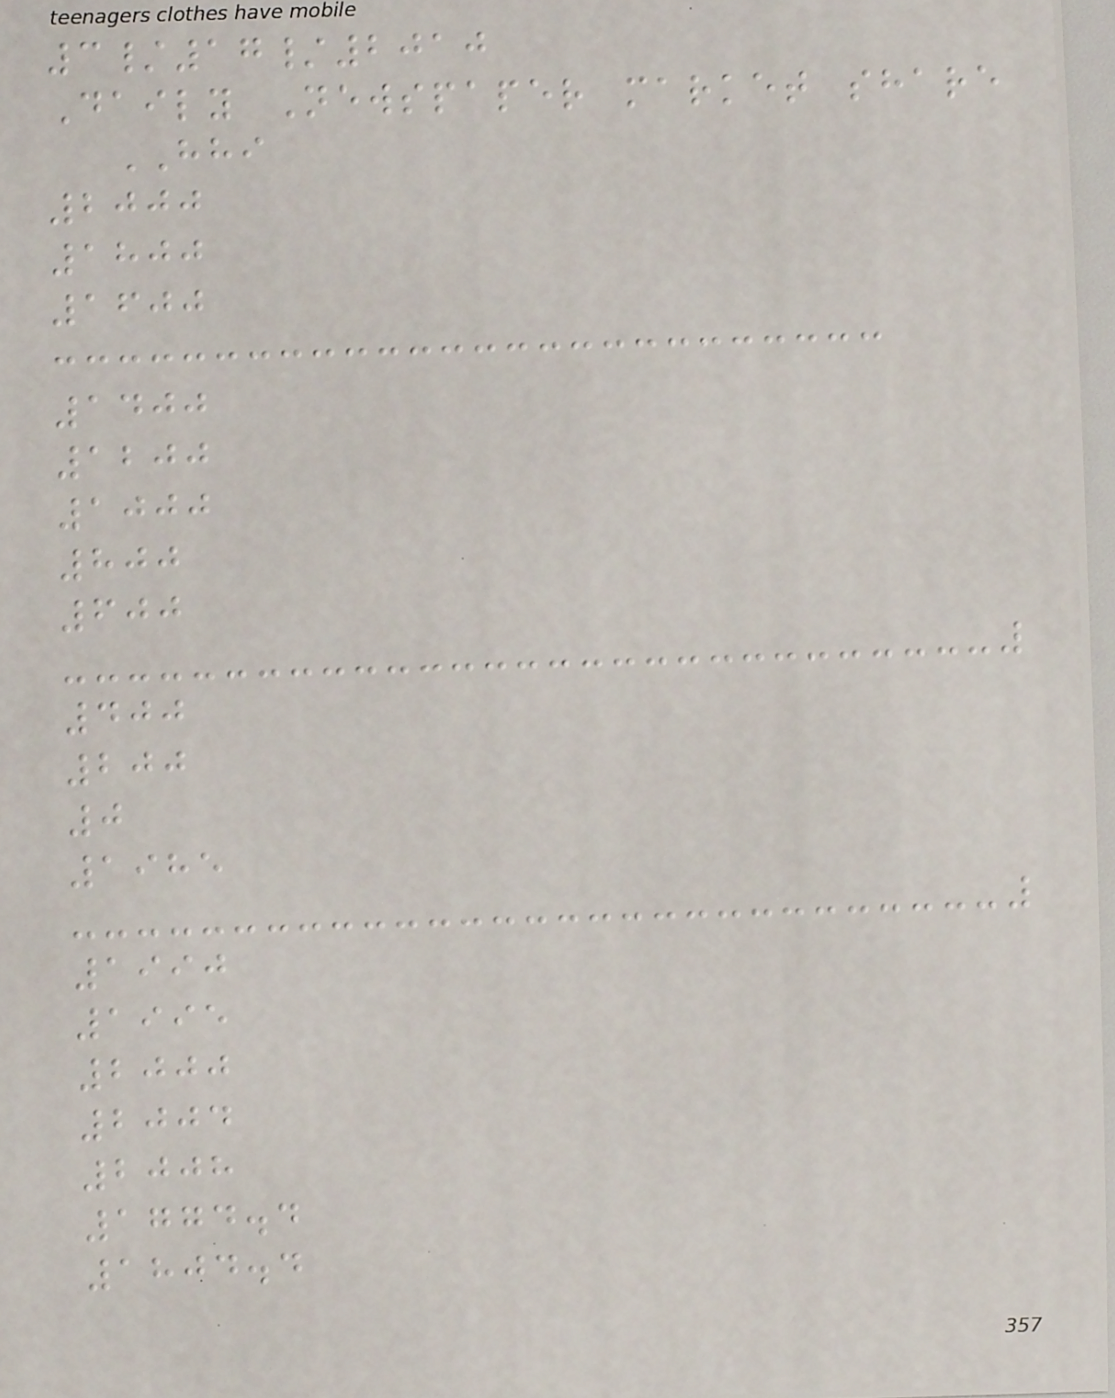3/17/2010
Daily Newspaper market share
HHI
2000
1800
1600
1400
1200
1000
800
600
400
200
0
1985
1990
1995
2000
2004
2008
1774.4
1804.4
